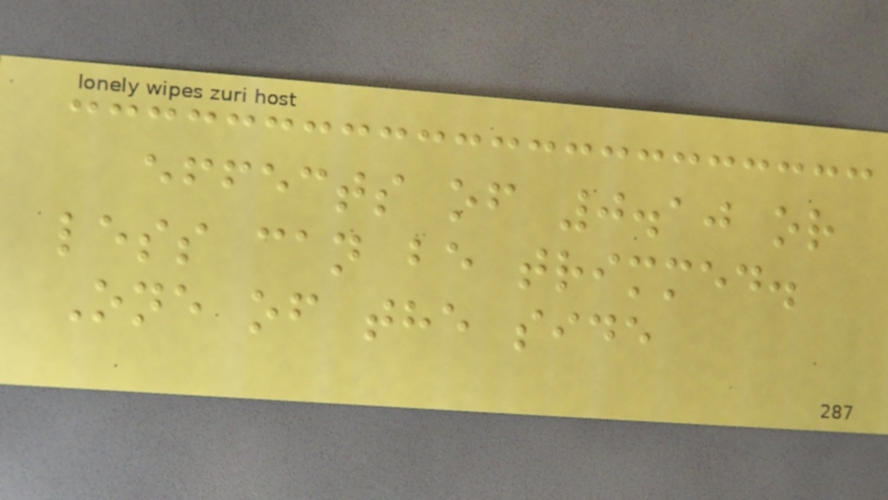effects of 0.10 or
less can be trimmed.
One of the side
